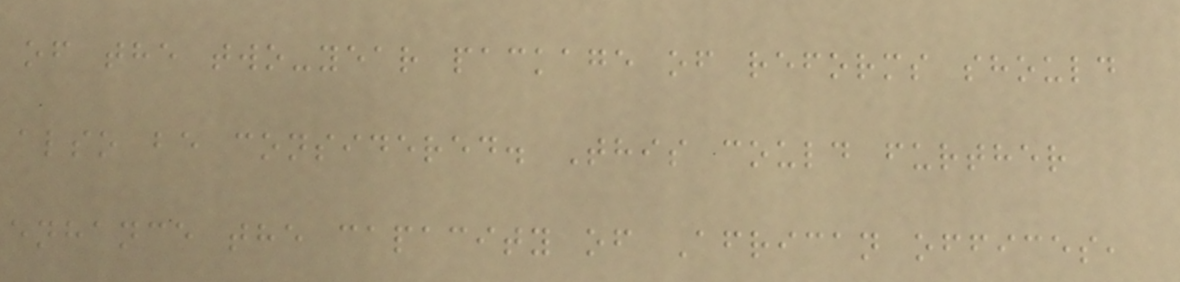of the two-year package of reforms should
also be considered. This could further
enhance the capacity of African offices,
